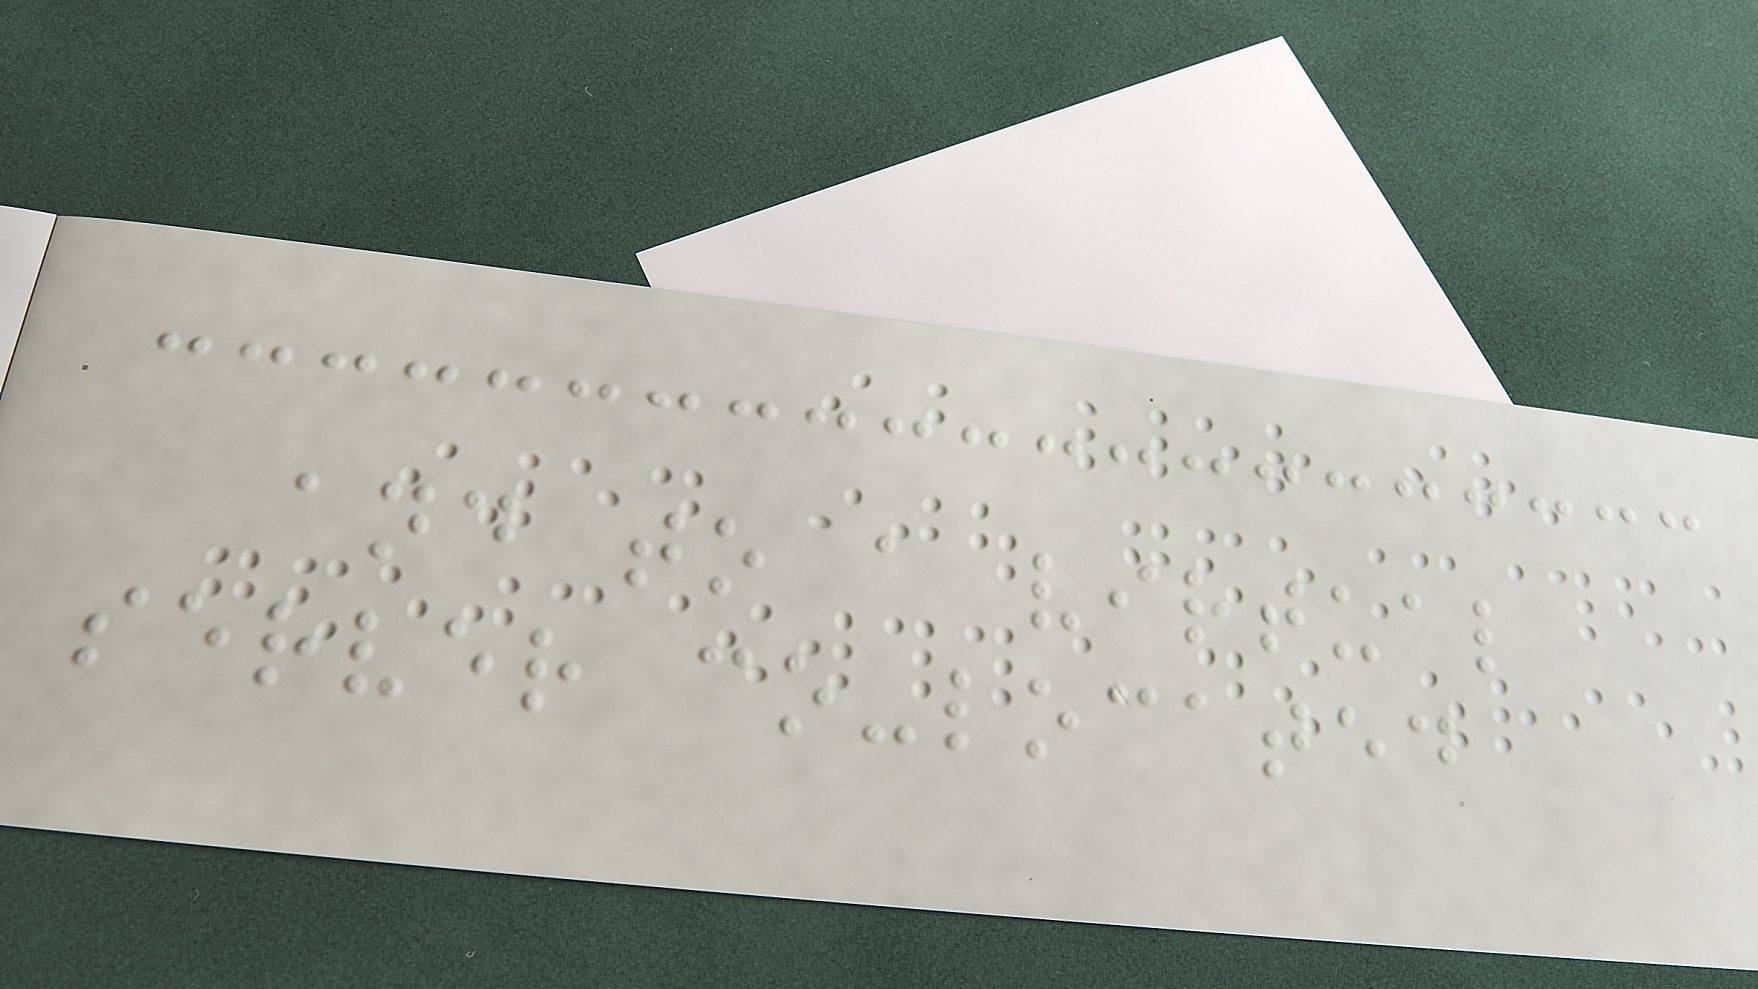and to a virtual
server co-located
